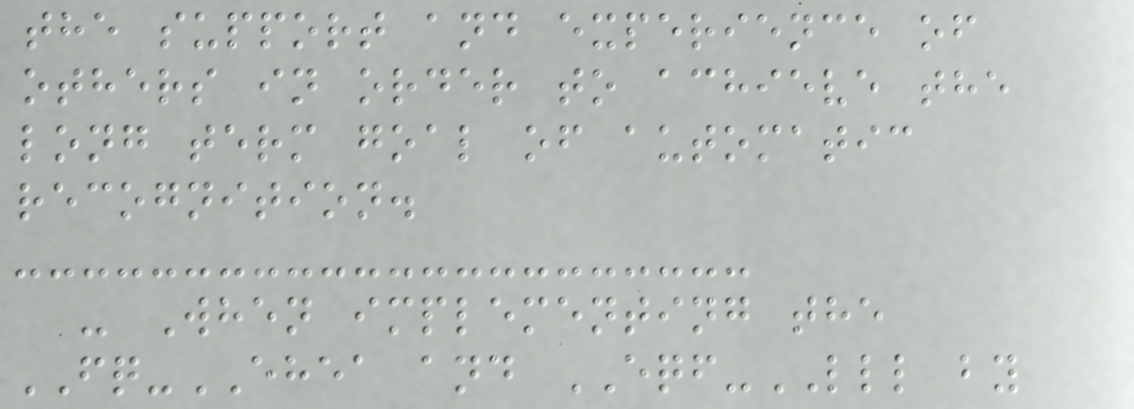the support and experience of
others in order to achieve the
long term goal of automatic
recognition.
- When implementing the
FQ-EHEA and EQF-LLL by
